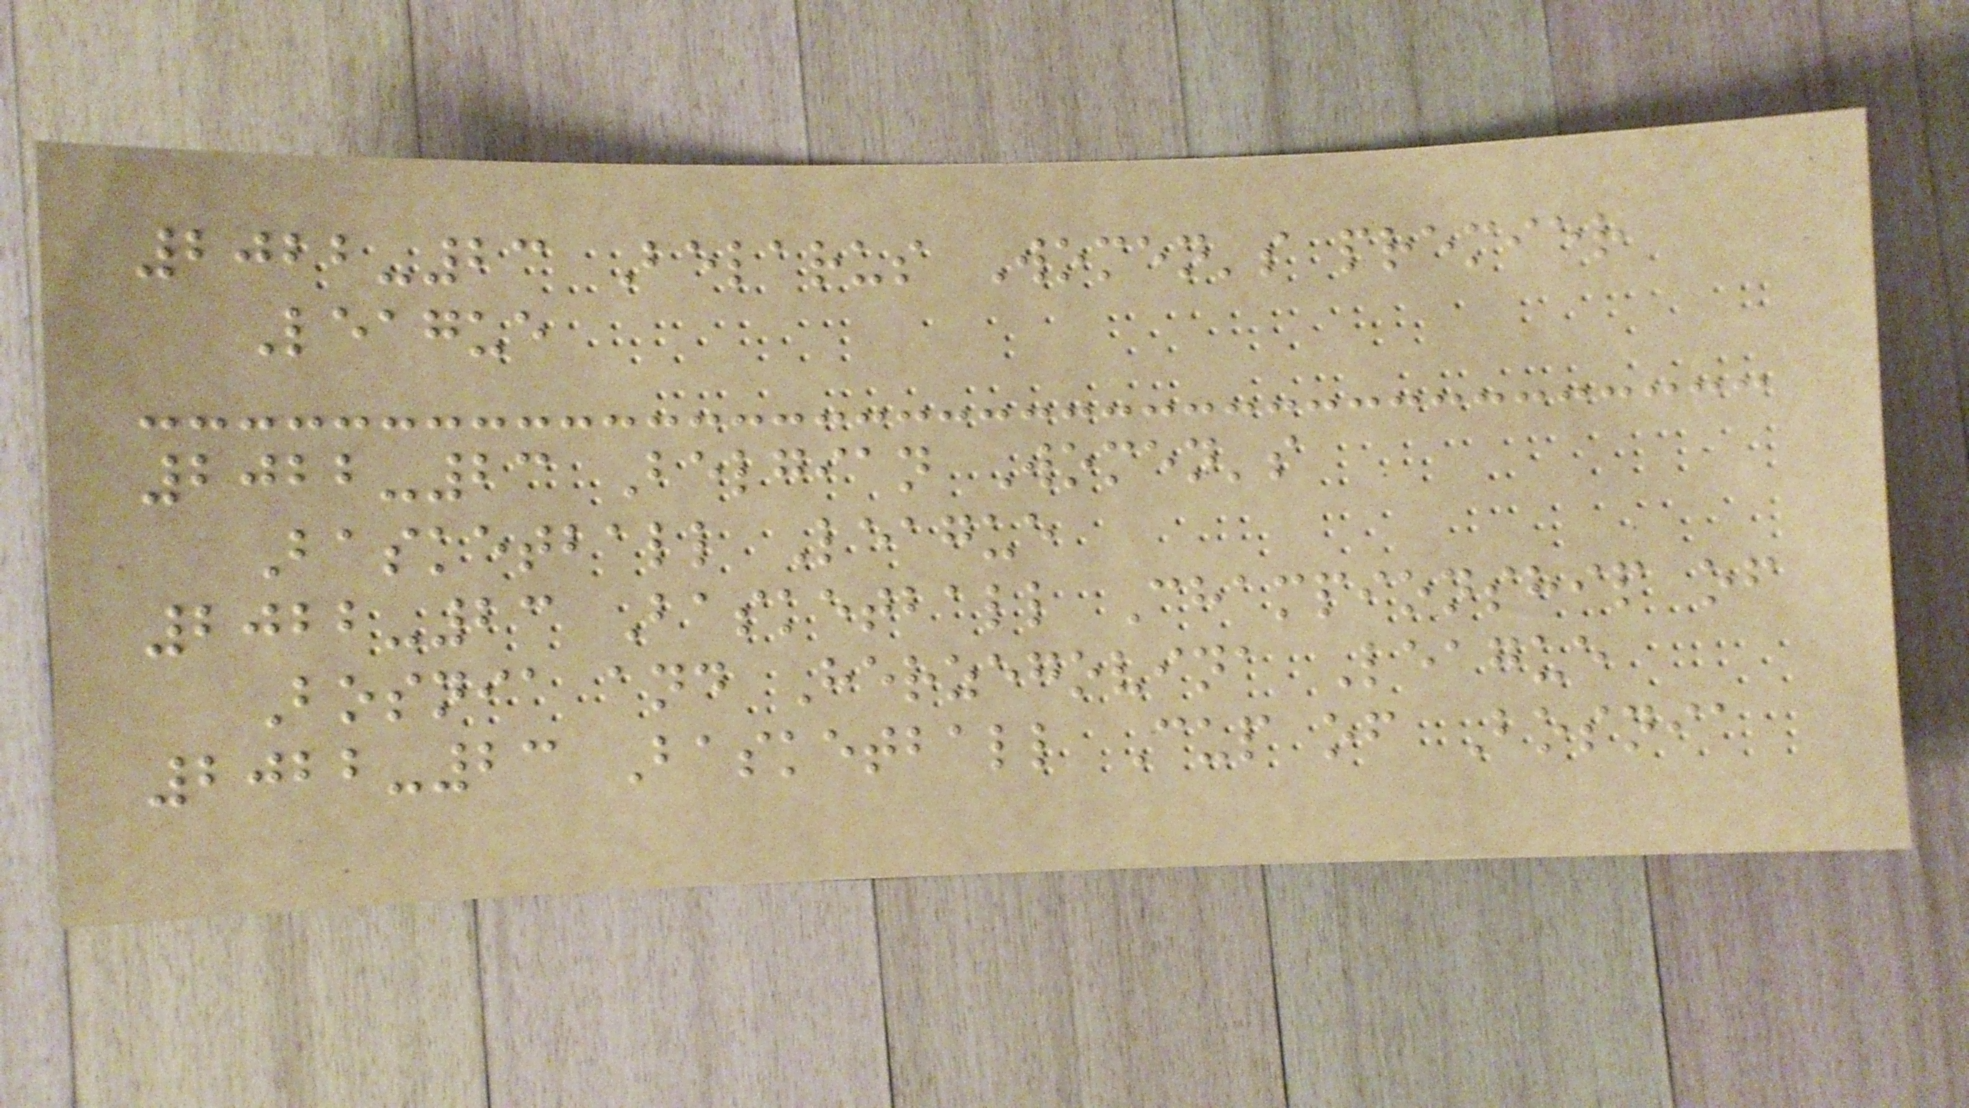2022-23 Belarus Women's premier
League
2022-23 Belgian Women's
Basketball League
2022-23 Basketball Championship of
Bosnia and Herzegovina League
2022-23 Basketball Cup of Bosnia
